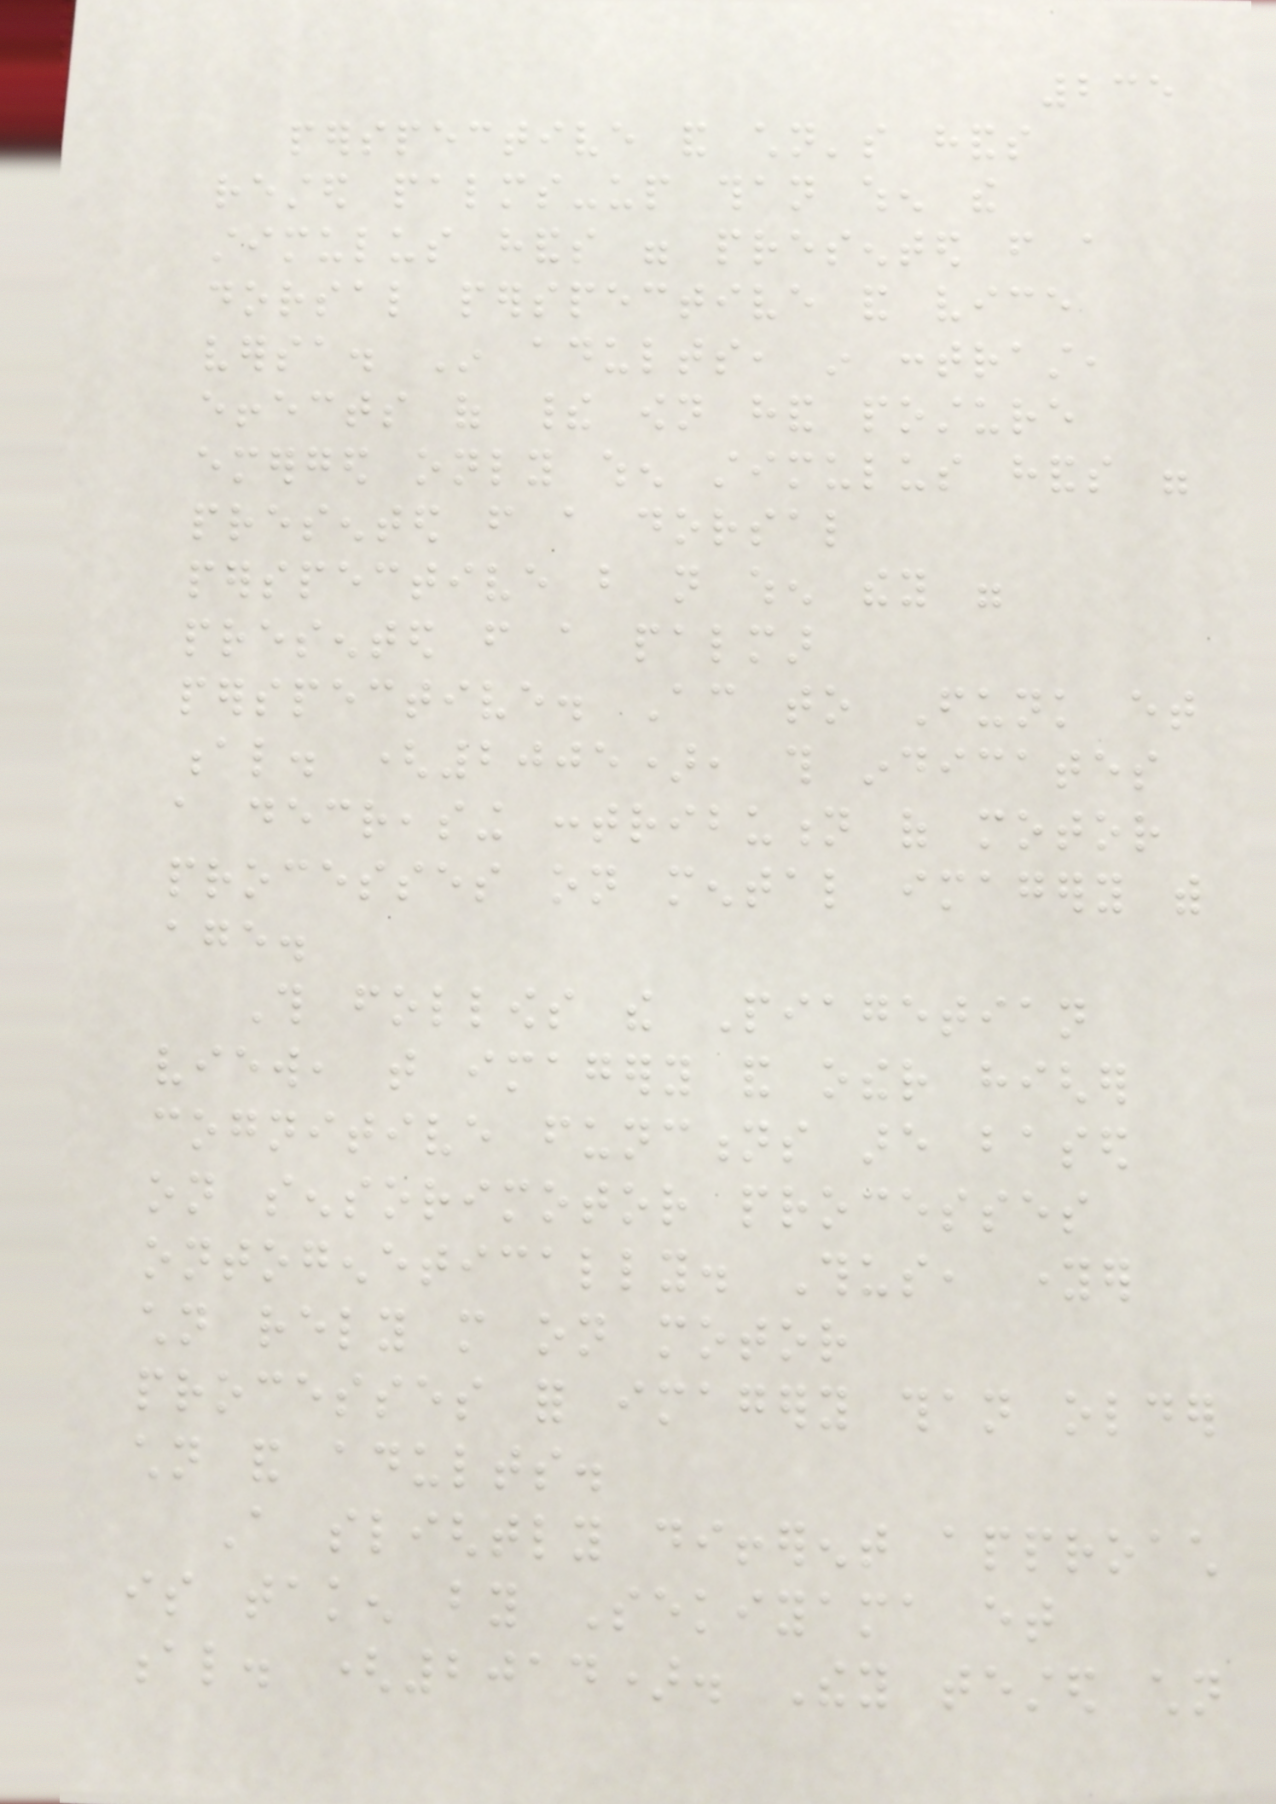235
perspective and children's hands
rested palms-up than when the
stimulus hands were presented from a
dorsal perspective and vice
versa. In adults, in contrast,
effects of their own hand posture
emerged only when stimulus hands were
presented from a dorsal
perspective but not when they were
presented from a palmar
perspective. According to Funk et
al. (2005), this indicates
a decreasing contribution of motor
processes on mental imagery with
age.
This follows the Piagetian
view, that imagery and other higher
cognitive functions are based
on sensorimotor processes
ontogenetically. Thus, younger
children rely more on motor
processes for imagery than older
children and adults.
A slightly different approach
is taken by Sekiyama et
al. (2014). They tested children
